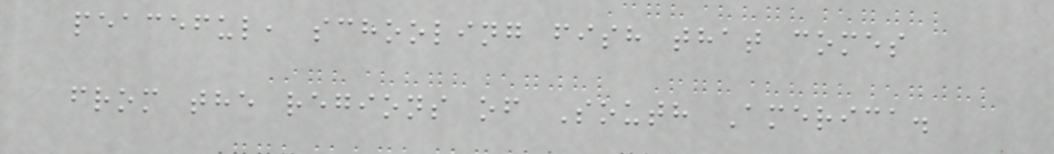peaceful, schooling fish that comes
from the regions of South America.
